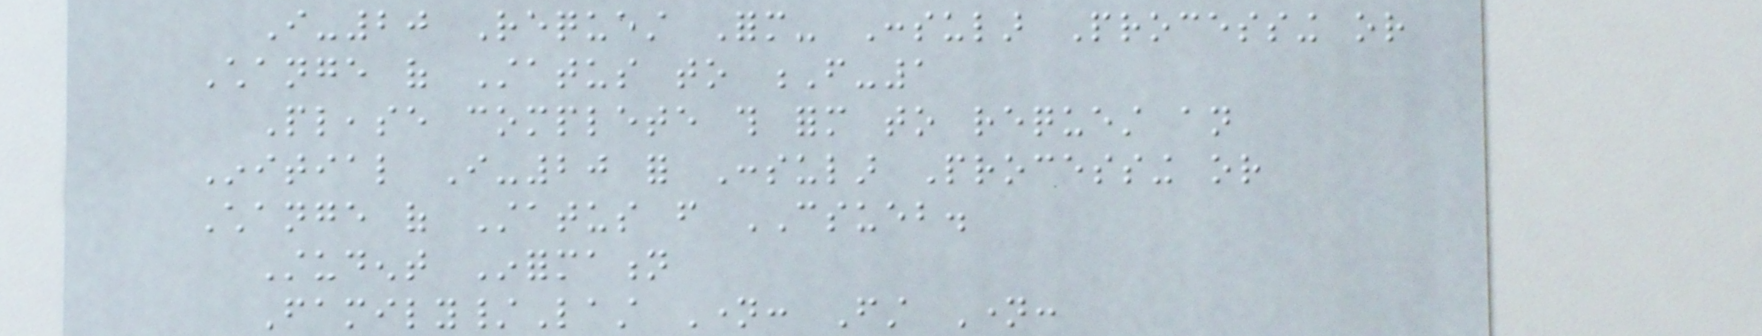I-20 Request Form- Consular Processing or
Change of Status to F-1
Please complete this form to request an
Initial I-20 for Consular Processing or
Change of Status from CSUEB.
Student Information
Family/Last Name: First Name:
